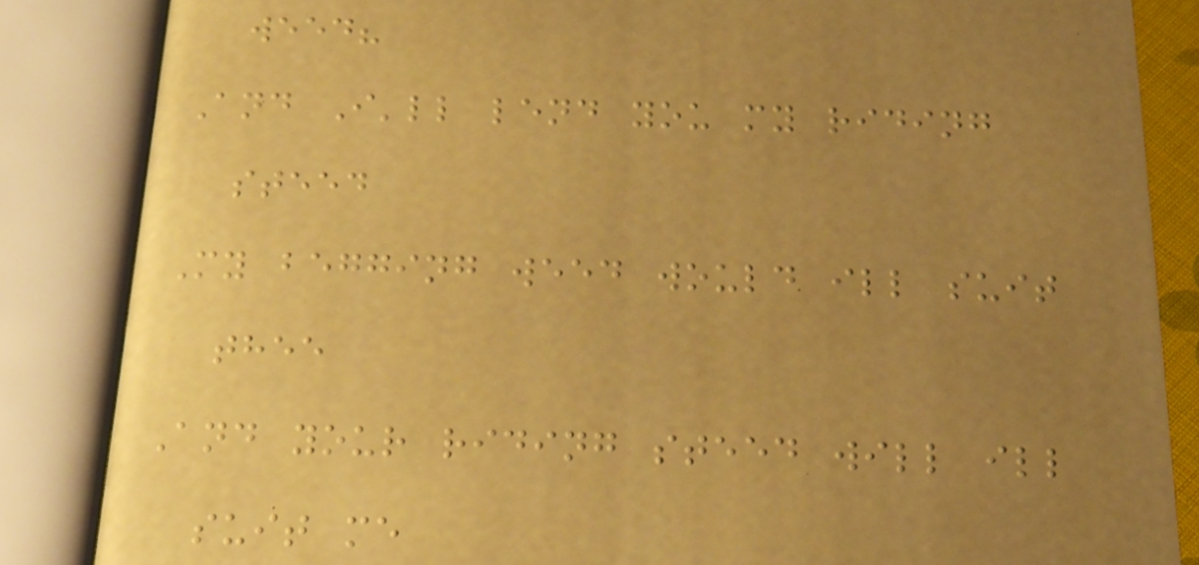weed?
And I'll lend you my riding
steed
My begging weed would ill suit
thee
And your riding steed will ill
suit me
